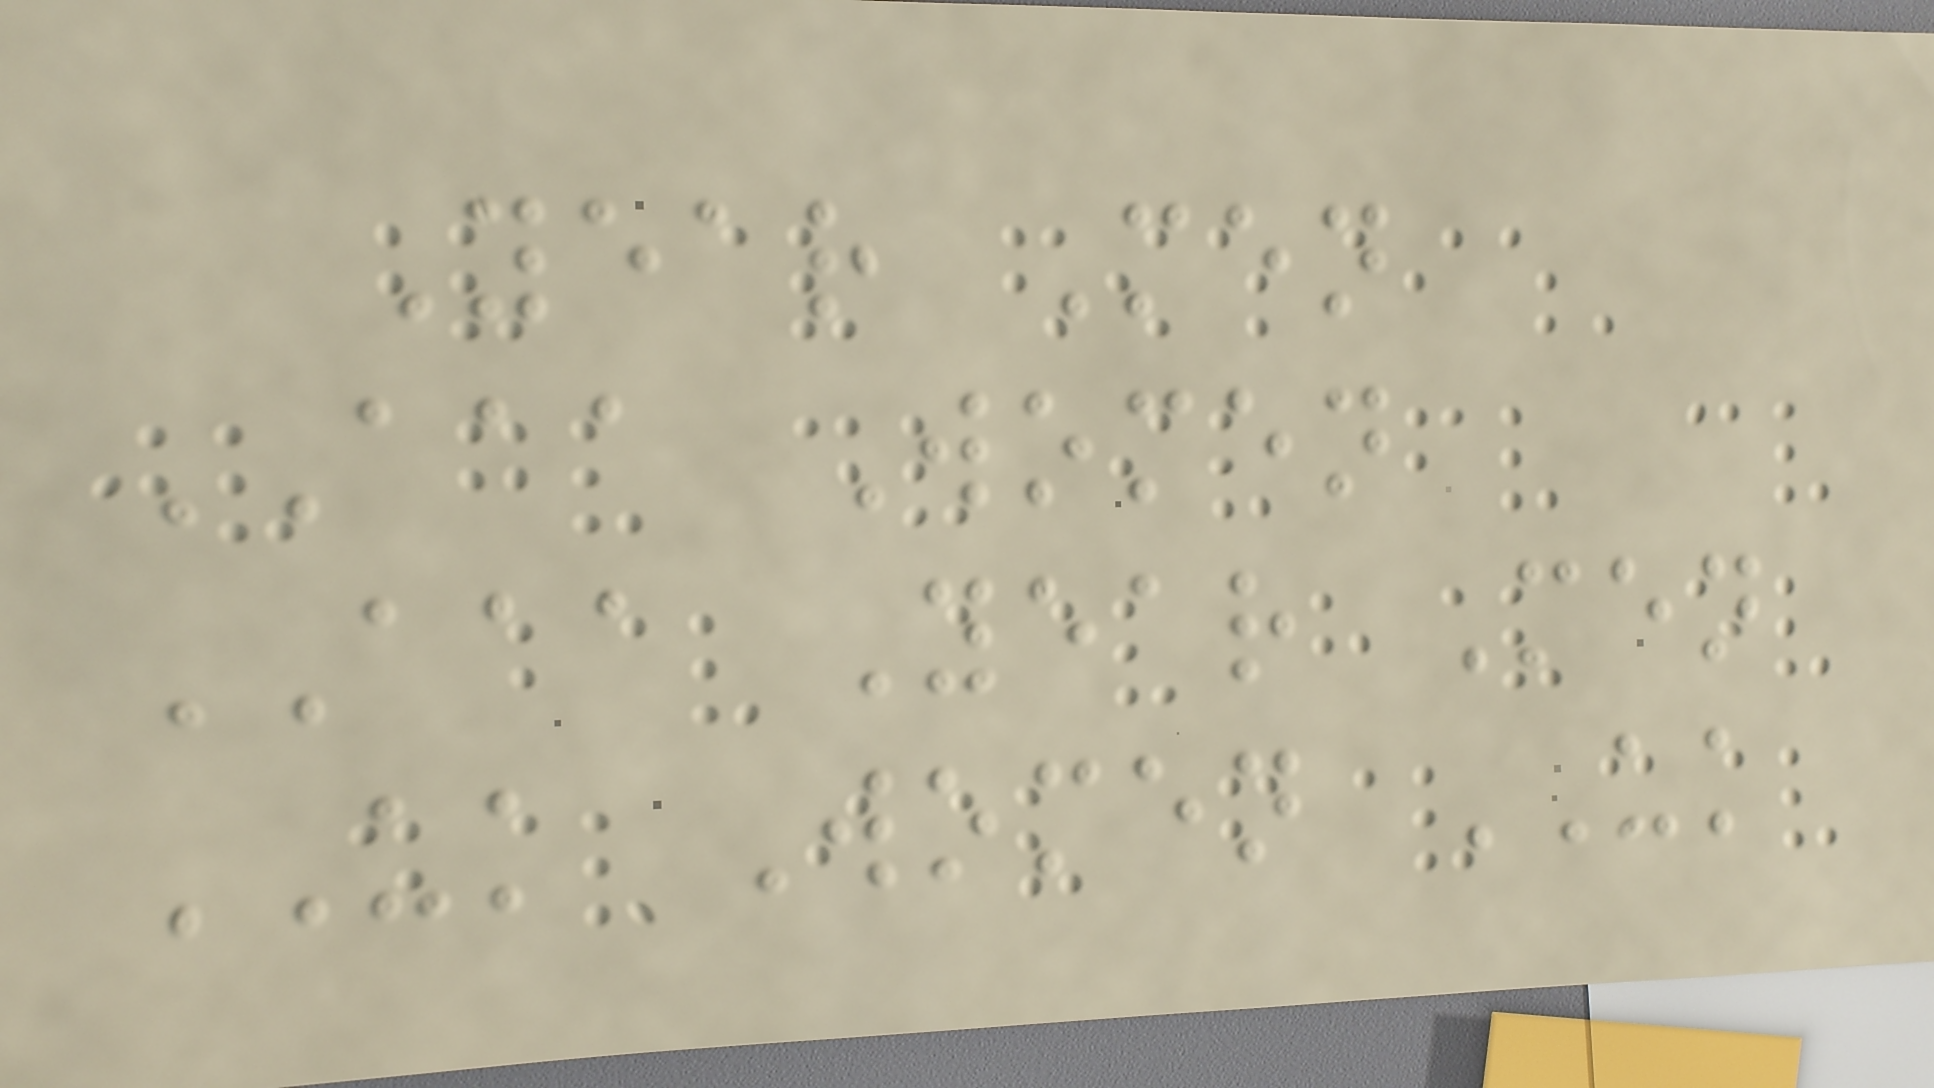Year Men
AAA Women
AAA Year Men
UK Women UK
